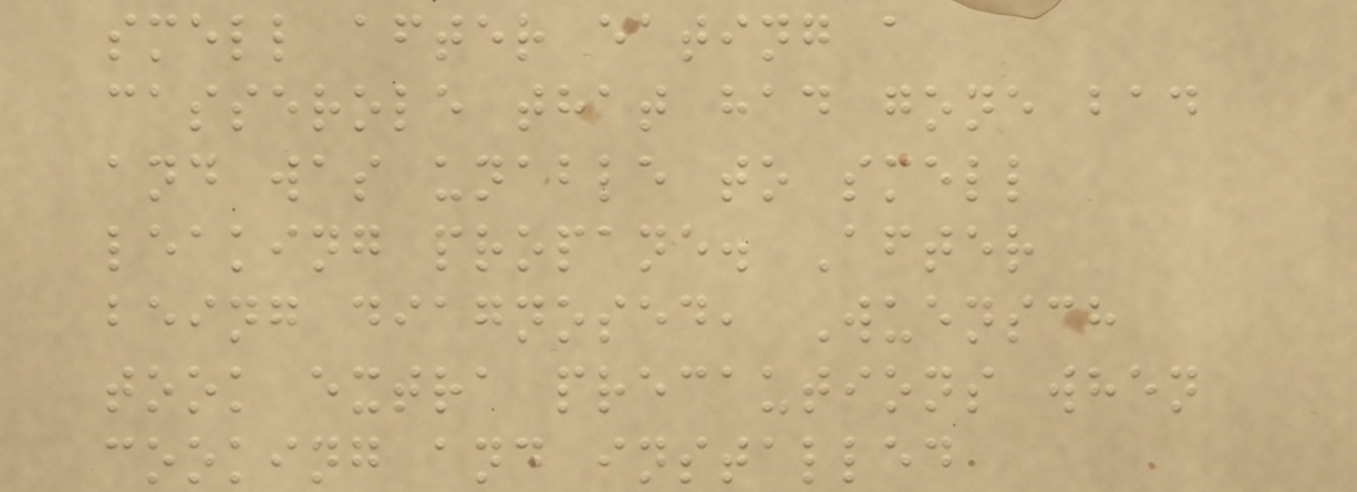smell after eating a
casserole that had gone bad
and was unable to smell
leaking propane. After
being diagnosed, Wuensch
took extra precautions when
cooking and installed
